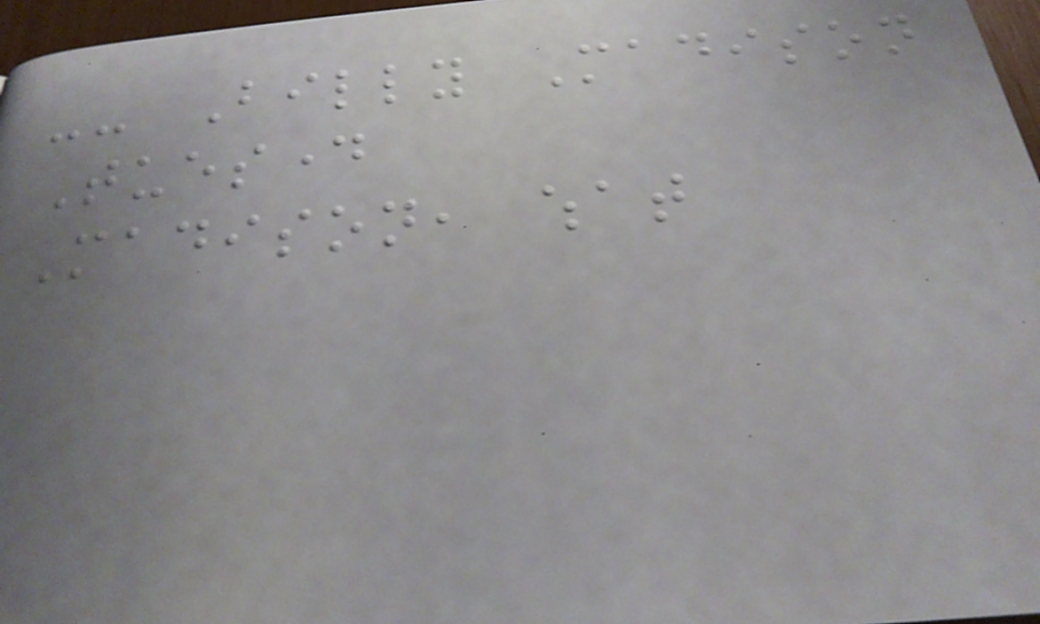-- Billy Madison
Tuesday
Madison, what
